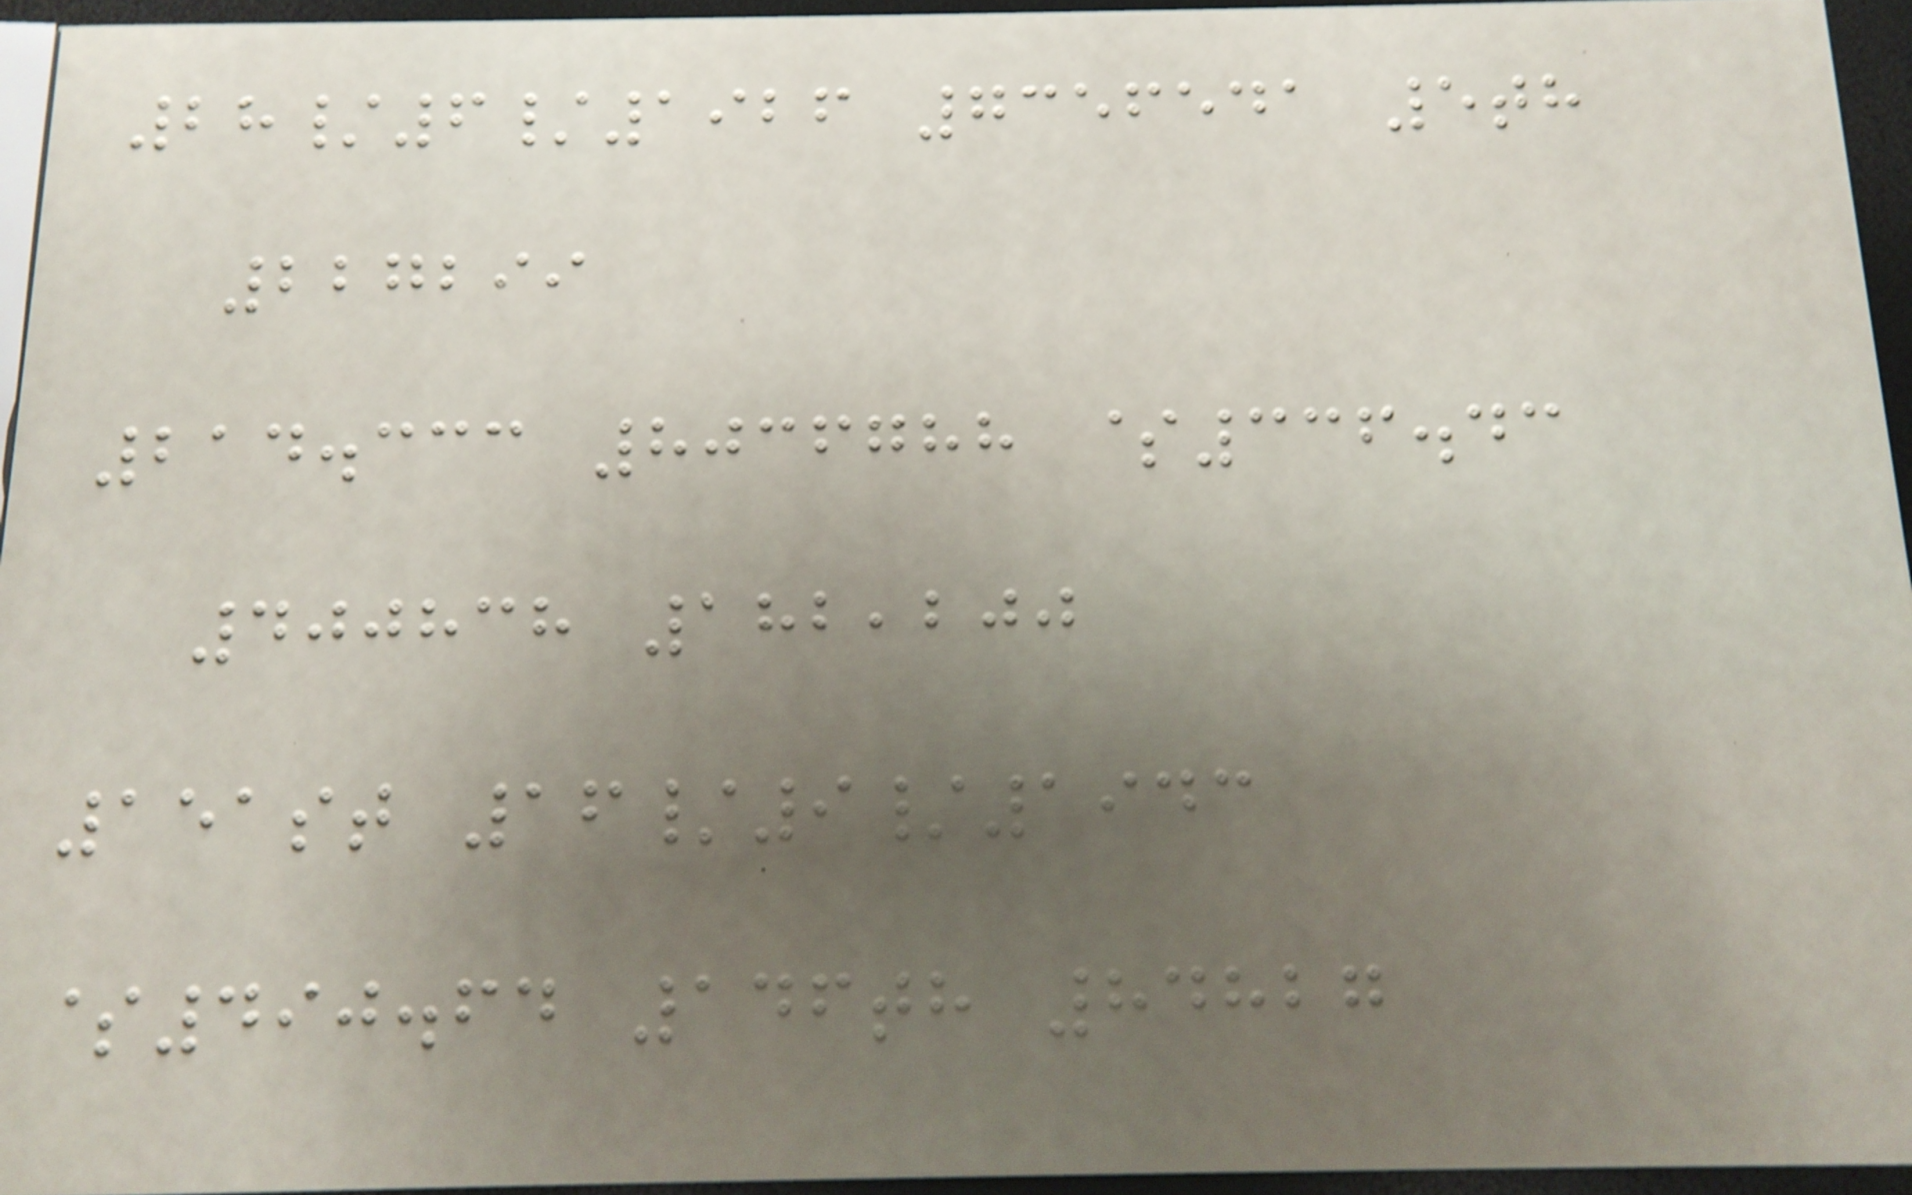28/6/1926 7356541 5th
227299
214.333 8036788 $336.43
400838 182,200
151st 16/9/1943
$490.64 146th 84827
